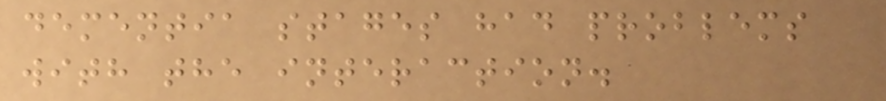dementia stages had problems
with the interaction.
